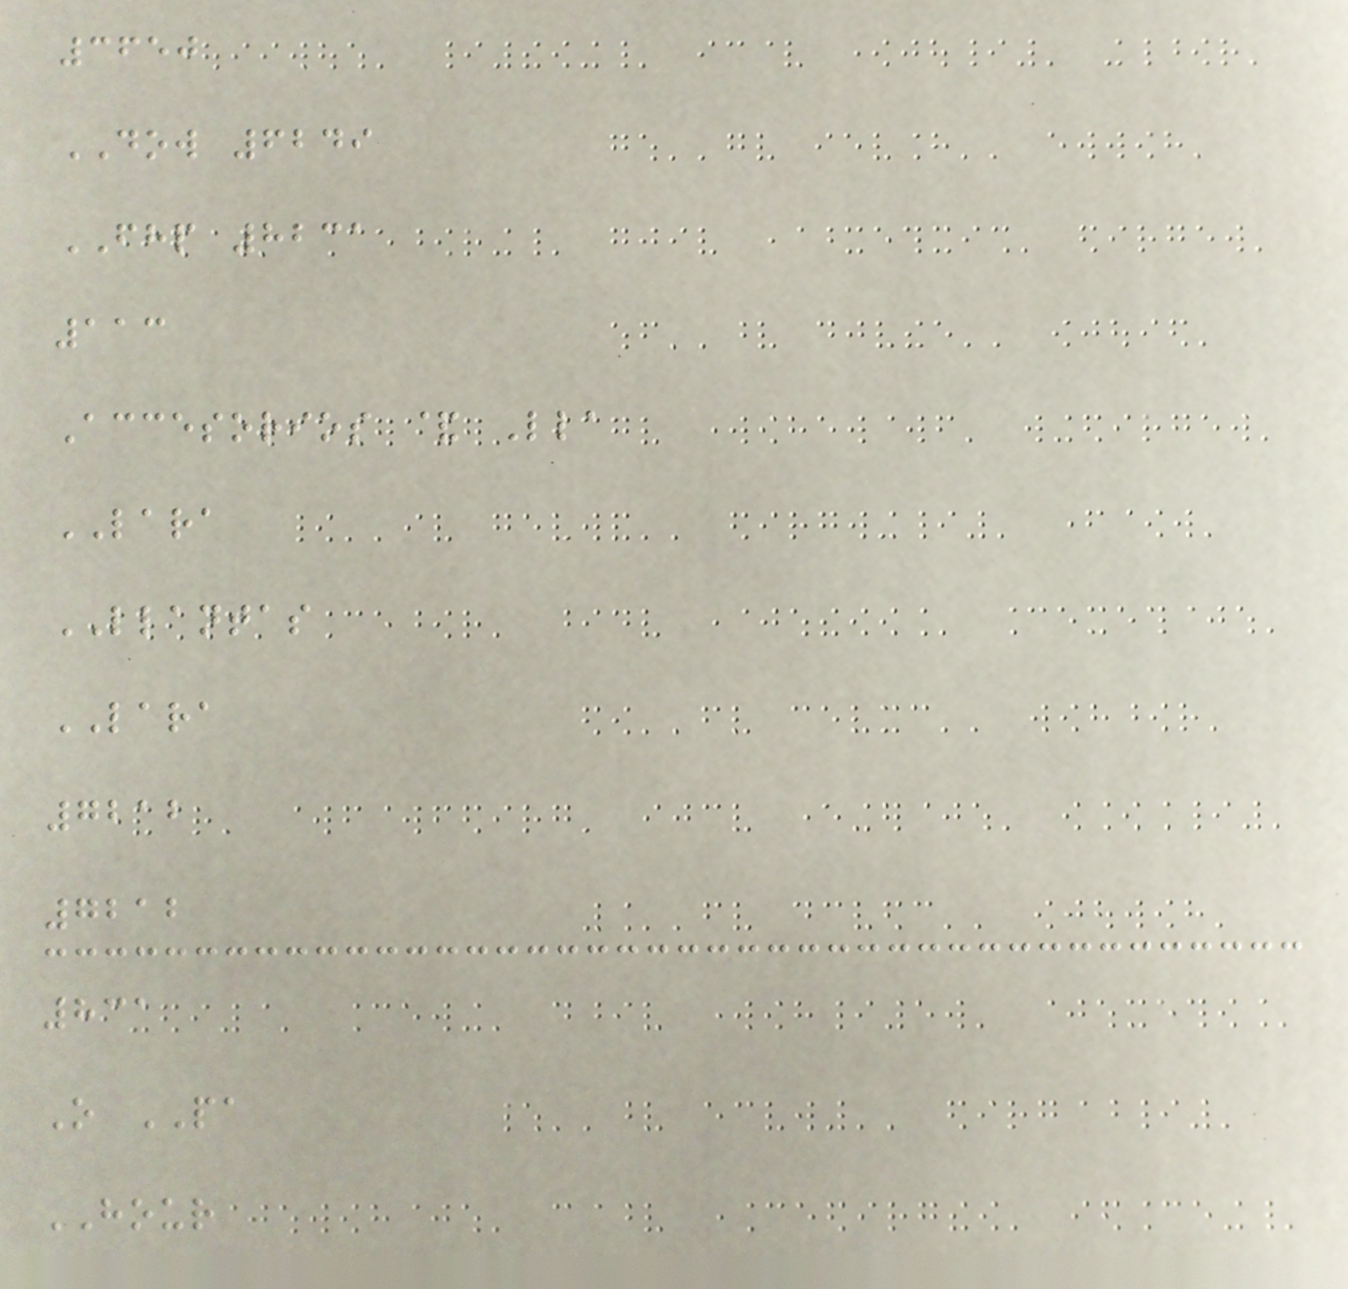3650
DOW 6249
FHP 8231
113
Accesorios & Lla
LARA
LLANTAS
LARA
7212
7212
831
O PA
HOUR
